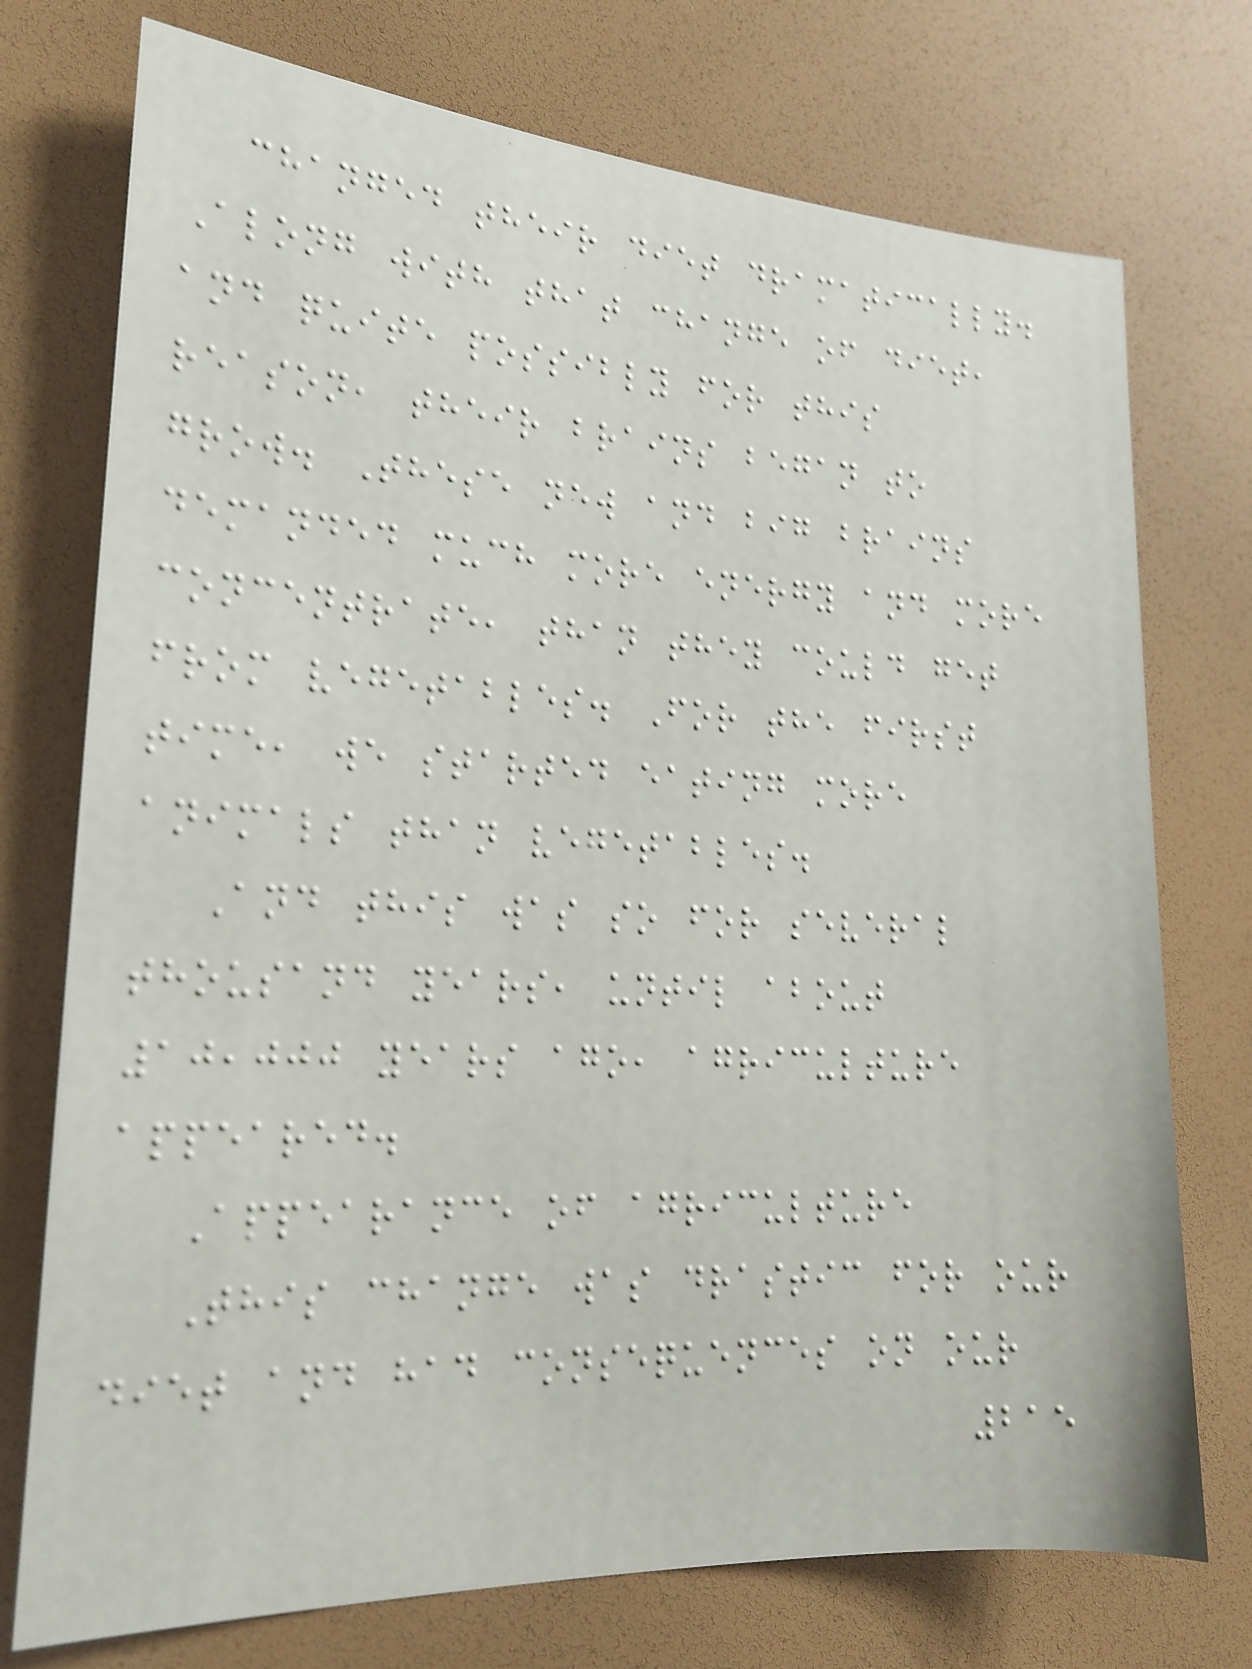changed their diet dramatically.
Along with that change of diet,
and quite possibly for this
reason, their brains began to
grow. These new and big brains
demanded much more energy and more
concentrate, than they could get
from vegetables. For the first
time, we started eating more
animals than vegetables.
And this was so for several
thousand years, until about
10,000 years ago, agriculture
appeared.
Appearance of agriculture
This change was drastic for our
diet and had consequences on our
215
